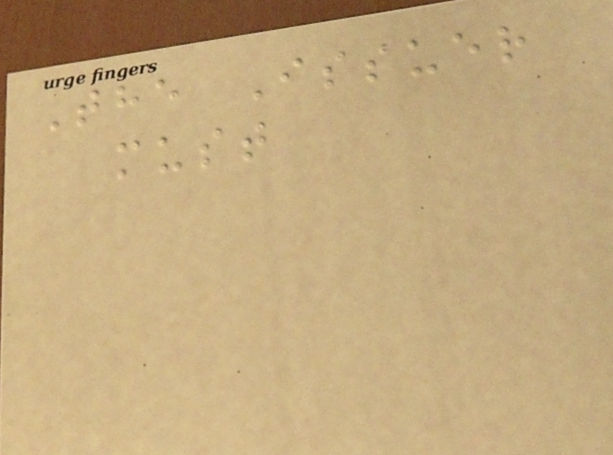The Issuer
must
